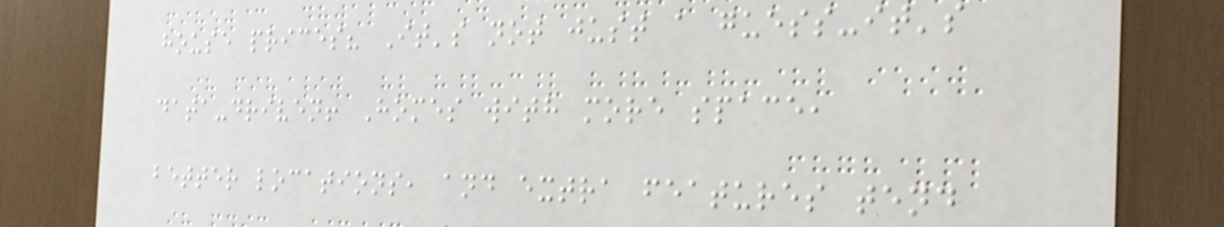house prices? It's not just a guess-it's
data-driven! Homes with more space,
better locations, and extra features tend
